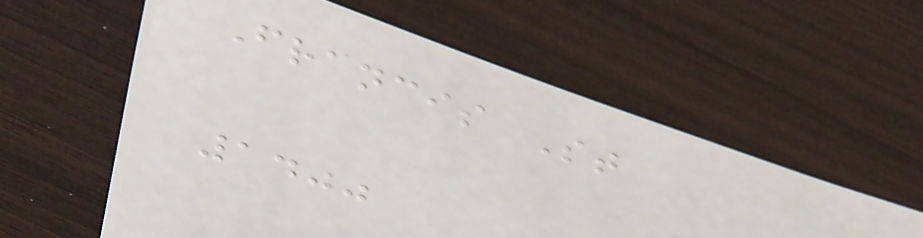Francis St
1400
